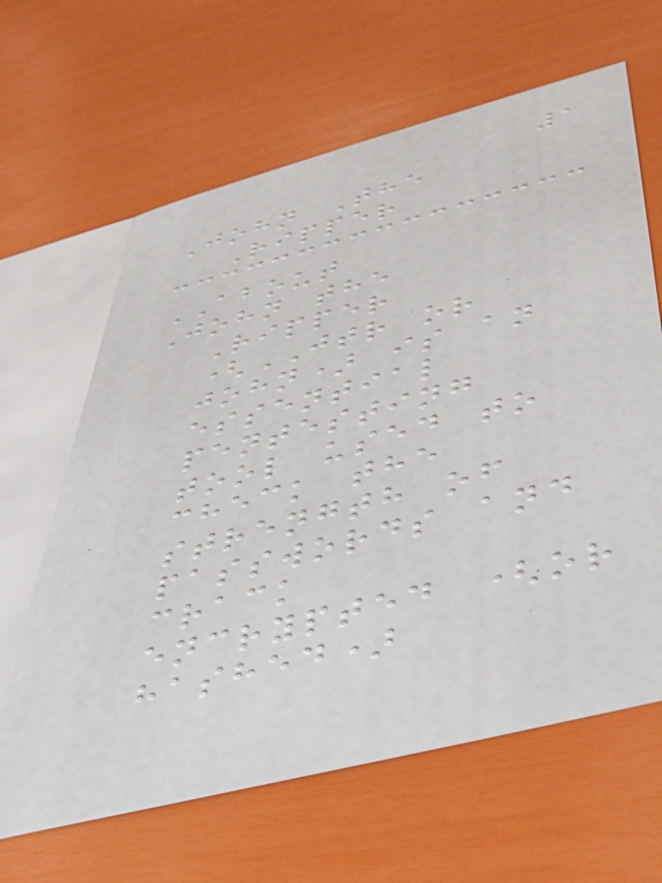1
John The
Ripper
ABOUT
John the
Ripper
(JTR or
john) is an
essential
pentesting
tool used to
check the
strength of
passwords and
crack
encrypted (or
hashed)
